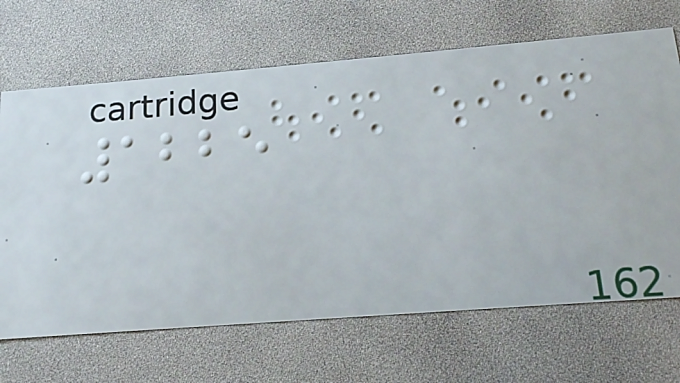1225
